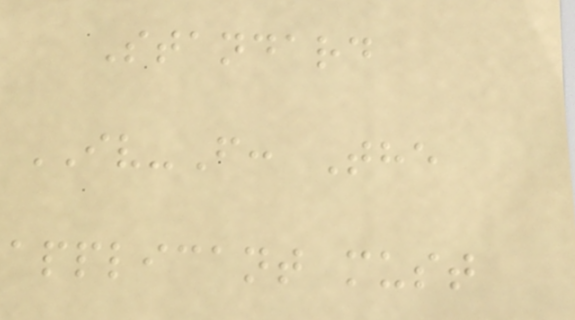Standard
IV-F: The
applicant must
